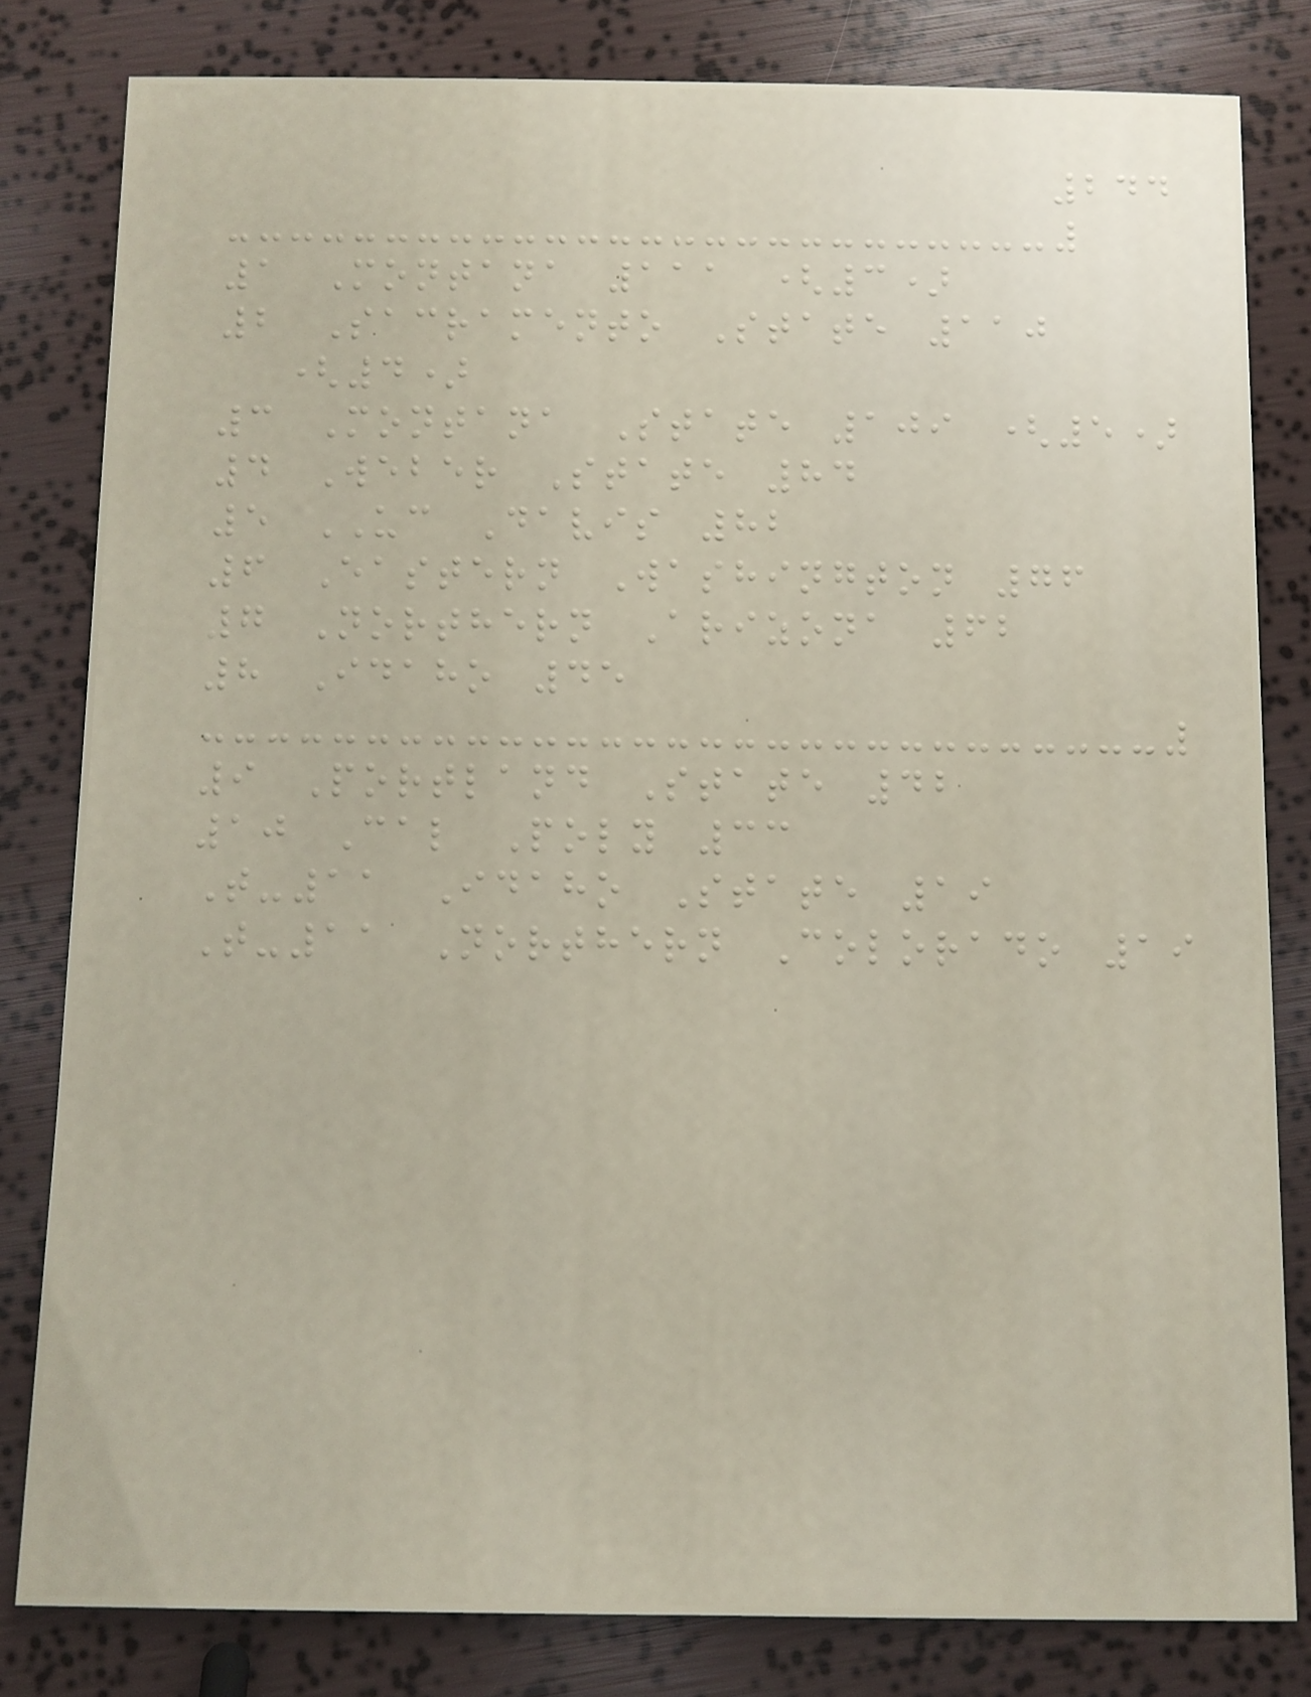244
1 Montana 111 (3)
2 Sacramento State 110
(4)
3 Montana State 109 (5)
4 Weber State 84
5 UC Davis 82
6 Eastern Washington 76
7 Northern Arizona 62
8 Idaho 45
9 Portland State 42
10 Cal Poly 33
T-11 Idaho State 19
T-11 Northern Colorado 19
